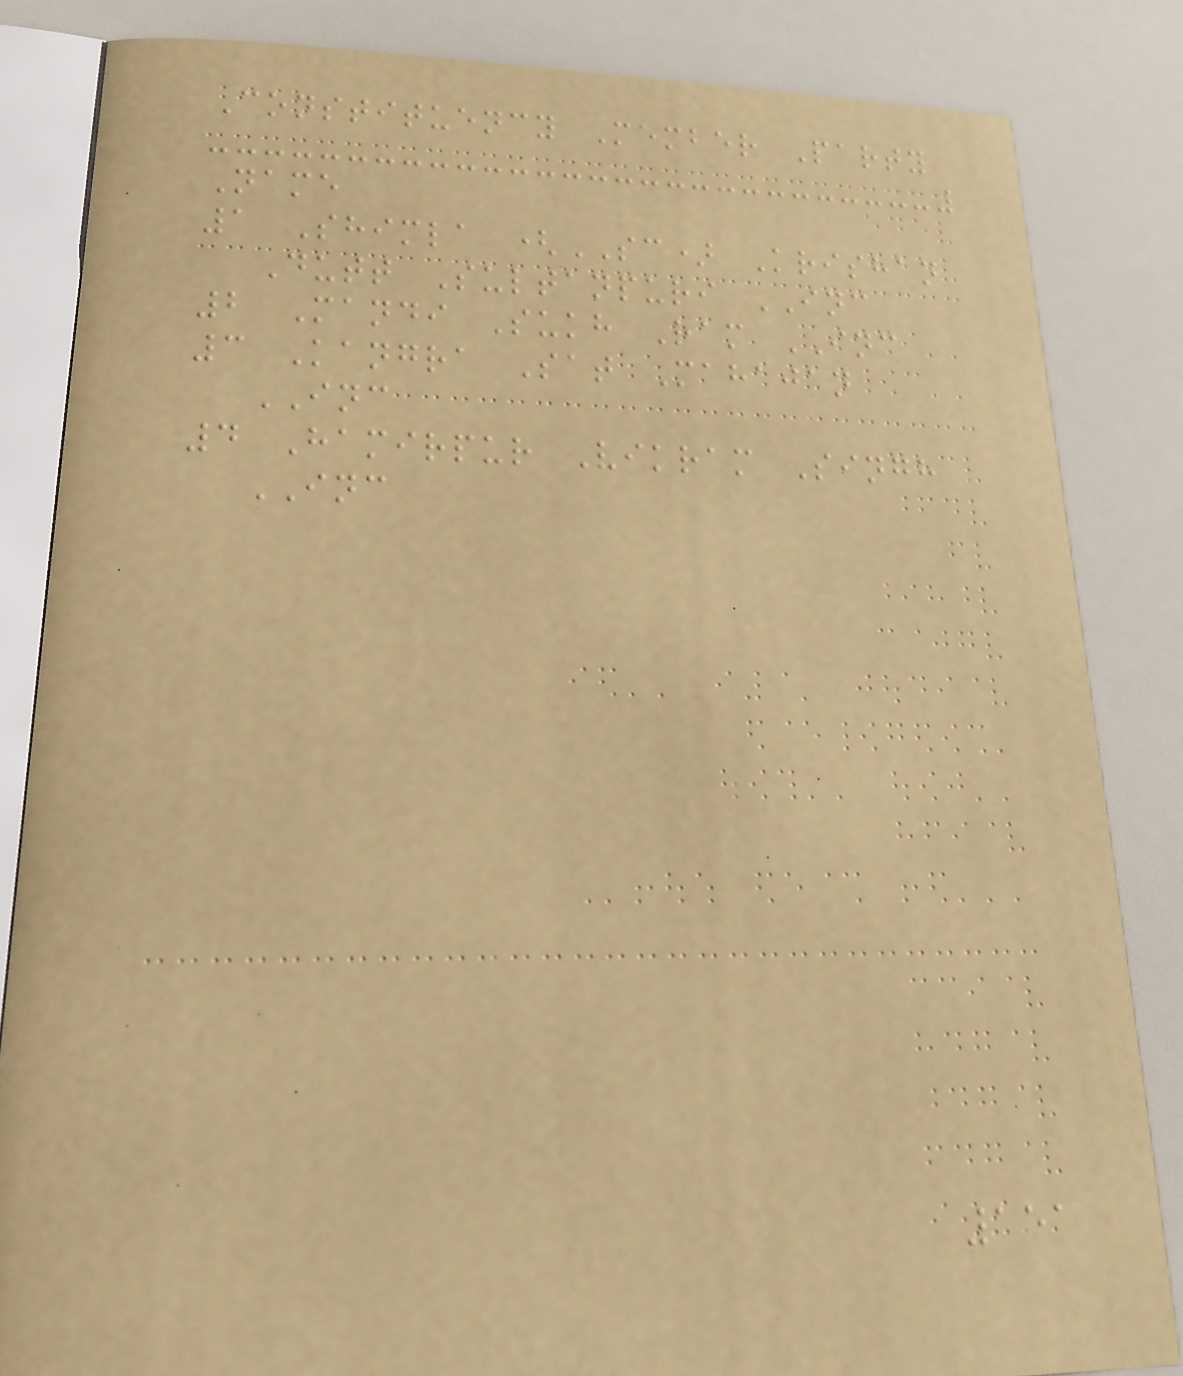Constituency Member Party
Name
1 Shimla (SC) Krishan
Dutt Sultanpuri INC
2 Mandi Sukh Ram INC
3 Kangra Sat Mahajan
INC
4 Hamirpur Vikram Singh
INC
151
